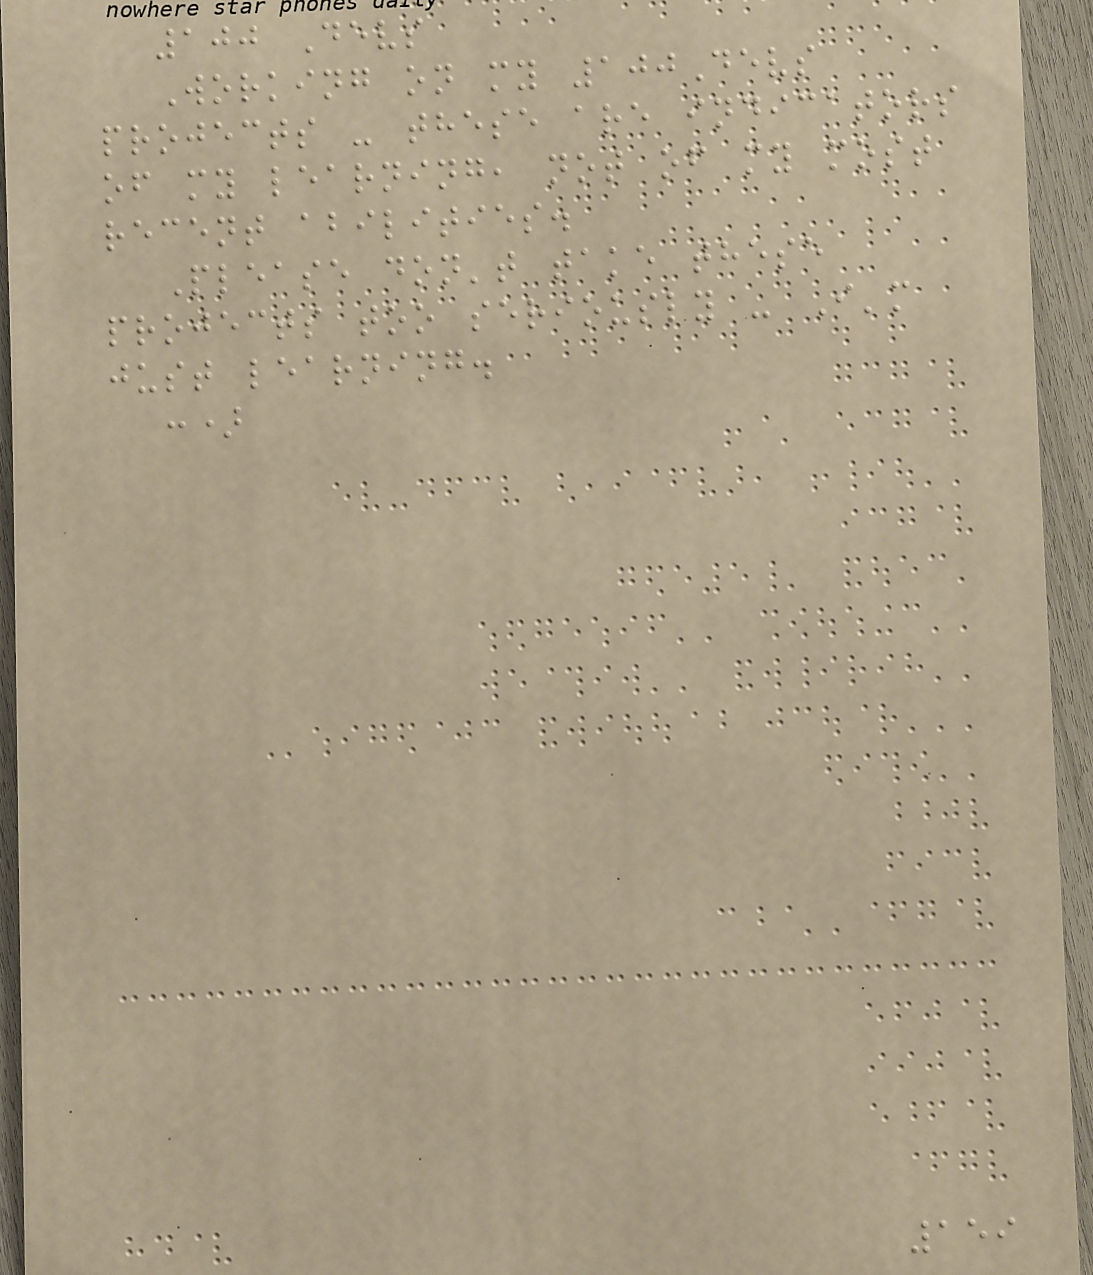100 Devs
Working on my 100Devs
projects - these are indicators
of my learning, not of my most
recent abilities.
Please don't take these
projects too seriously - I'm
just learning.
:)
159
